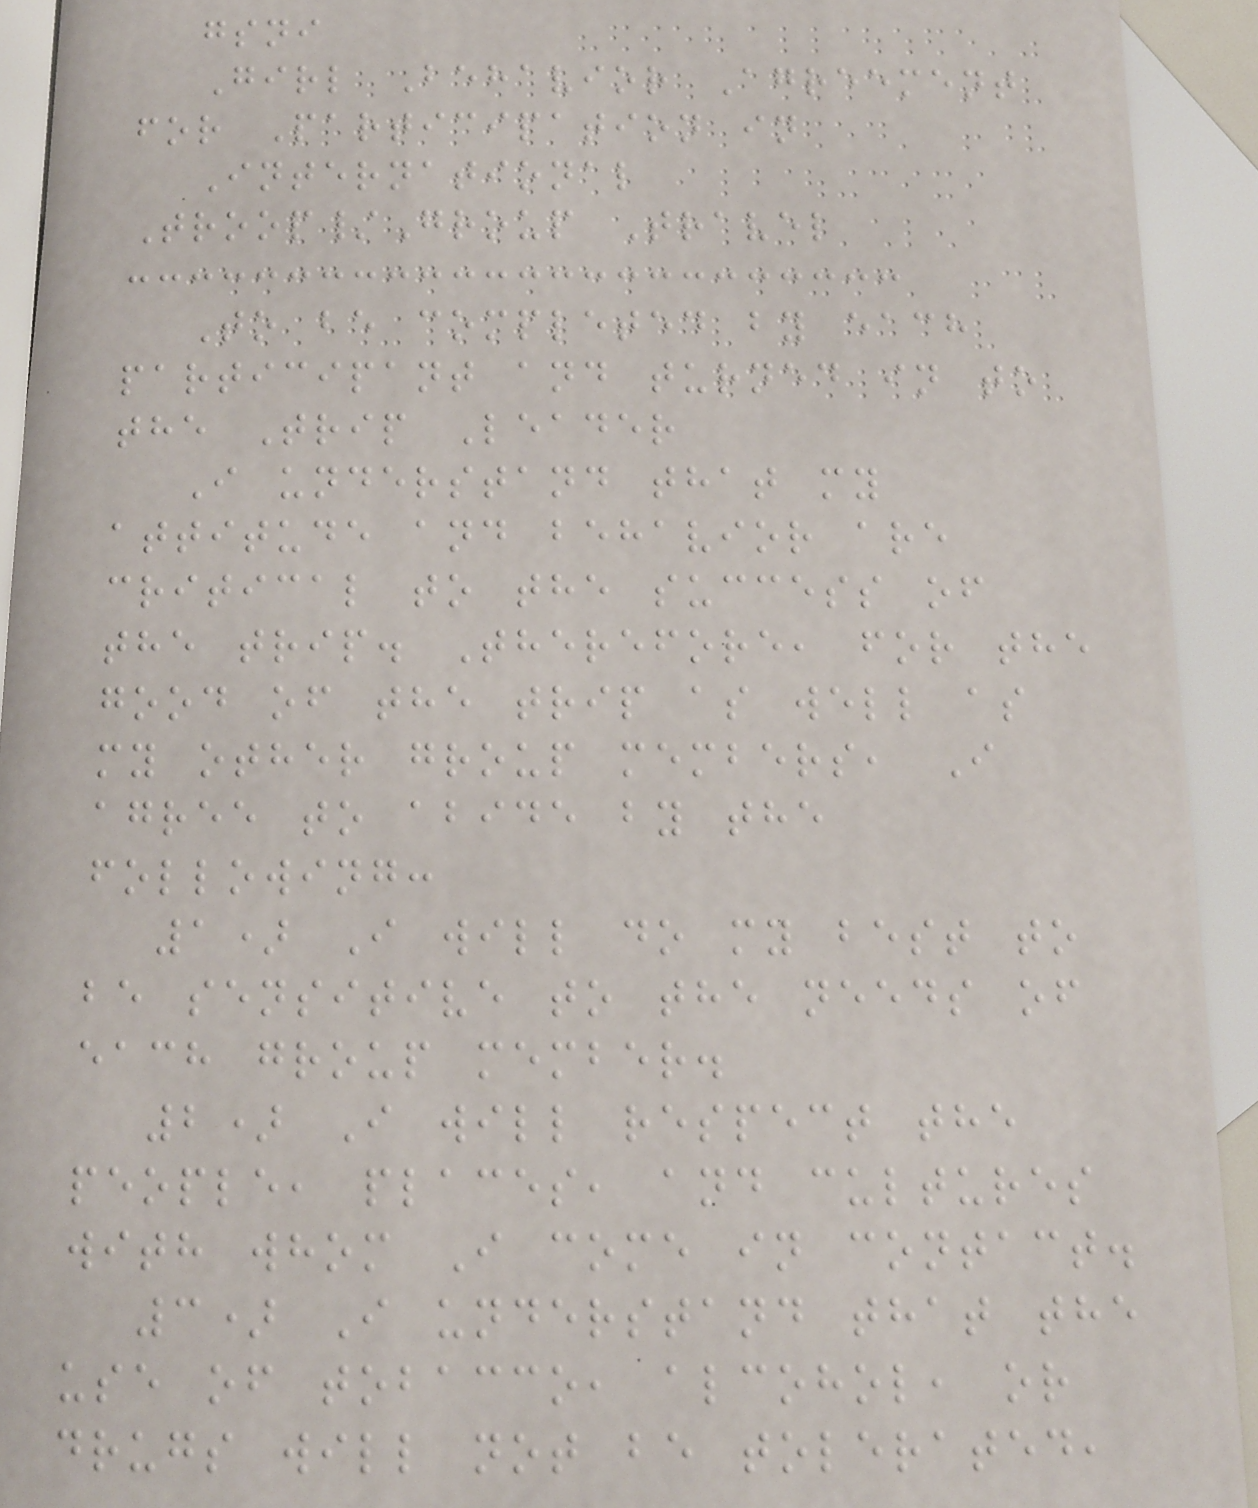gsni
Girl Behavior Agreement
for Participation in
International
Troop/Group Travel
To be completed by each
participant and turned in to
the Trip Leader
I understand that my
attitude and behavior are
critical to the success of
the trip. Therefore, for the
good of the trip as well as
my other group members, I
agree to abide by the
following:
1) I will do my best to
be sensitive to the needs of
each group member.
2) I will respect the
people, places, and cultures
with whom I come in contact.
3) I understand that the
use of tobacco, alcohol, or
drugs will not be tolerated,
